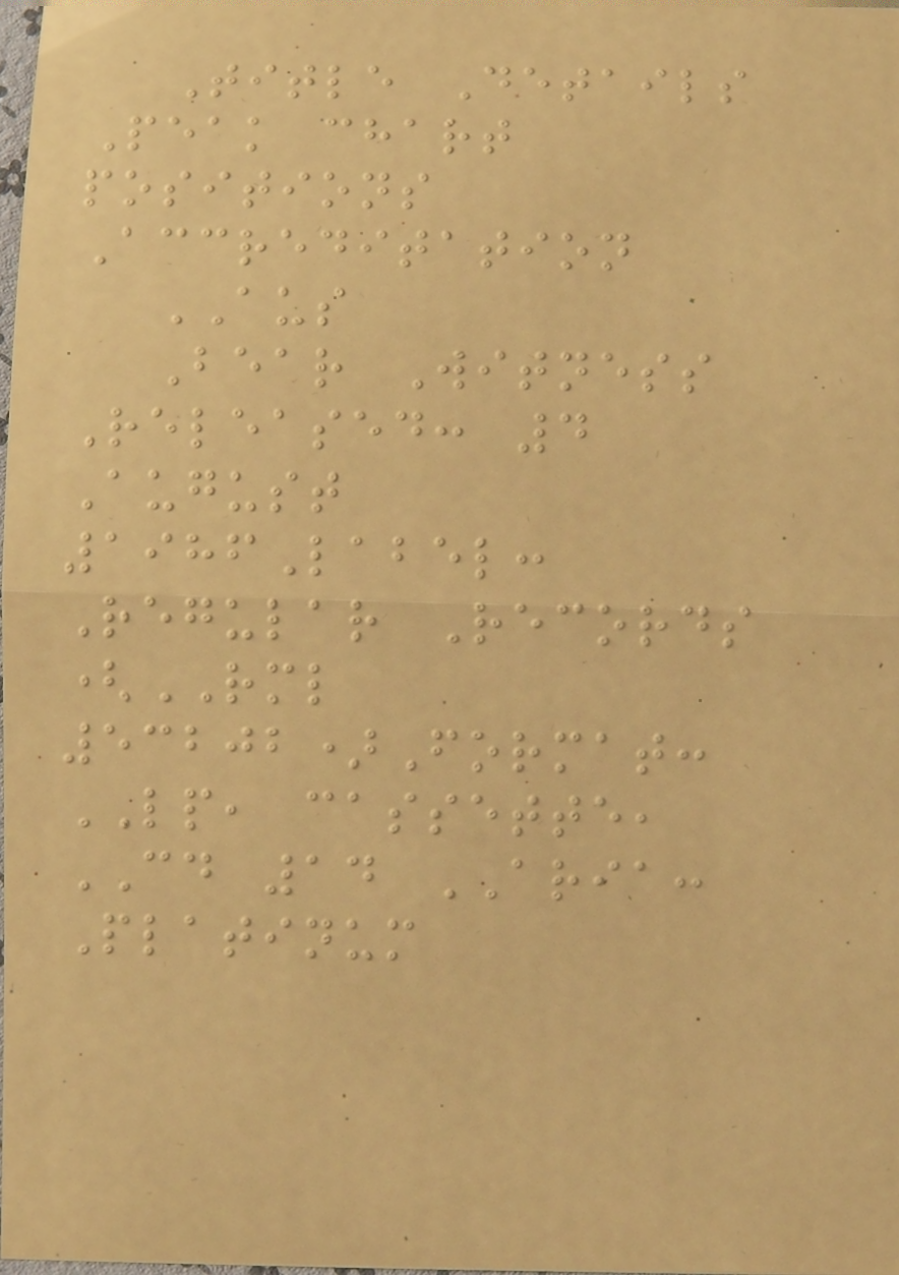Title Details
Peak chart
positions
Accreditation
AUS
Bear Witness
Released: 4
August
1986Label:
Regular Records
(RML
53202)Format:
LP, cassette,
CD 14 ARIA:
Platinum
